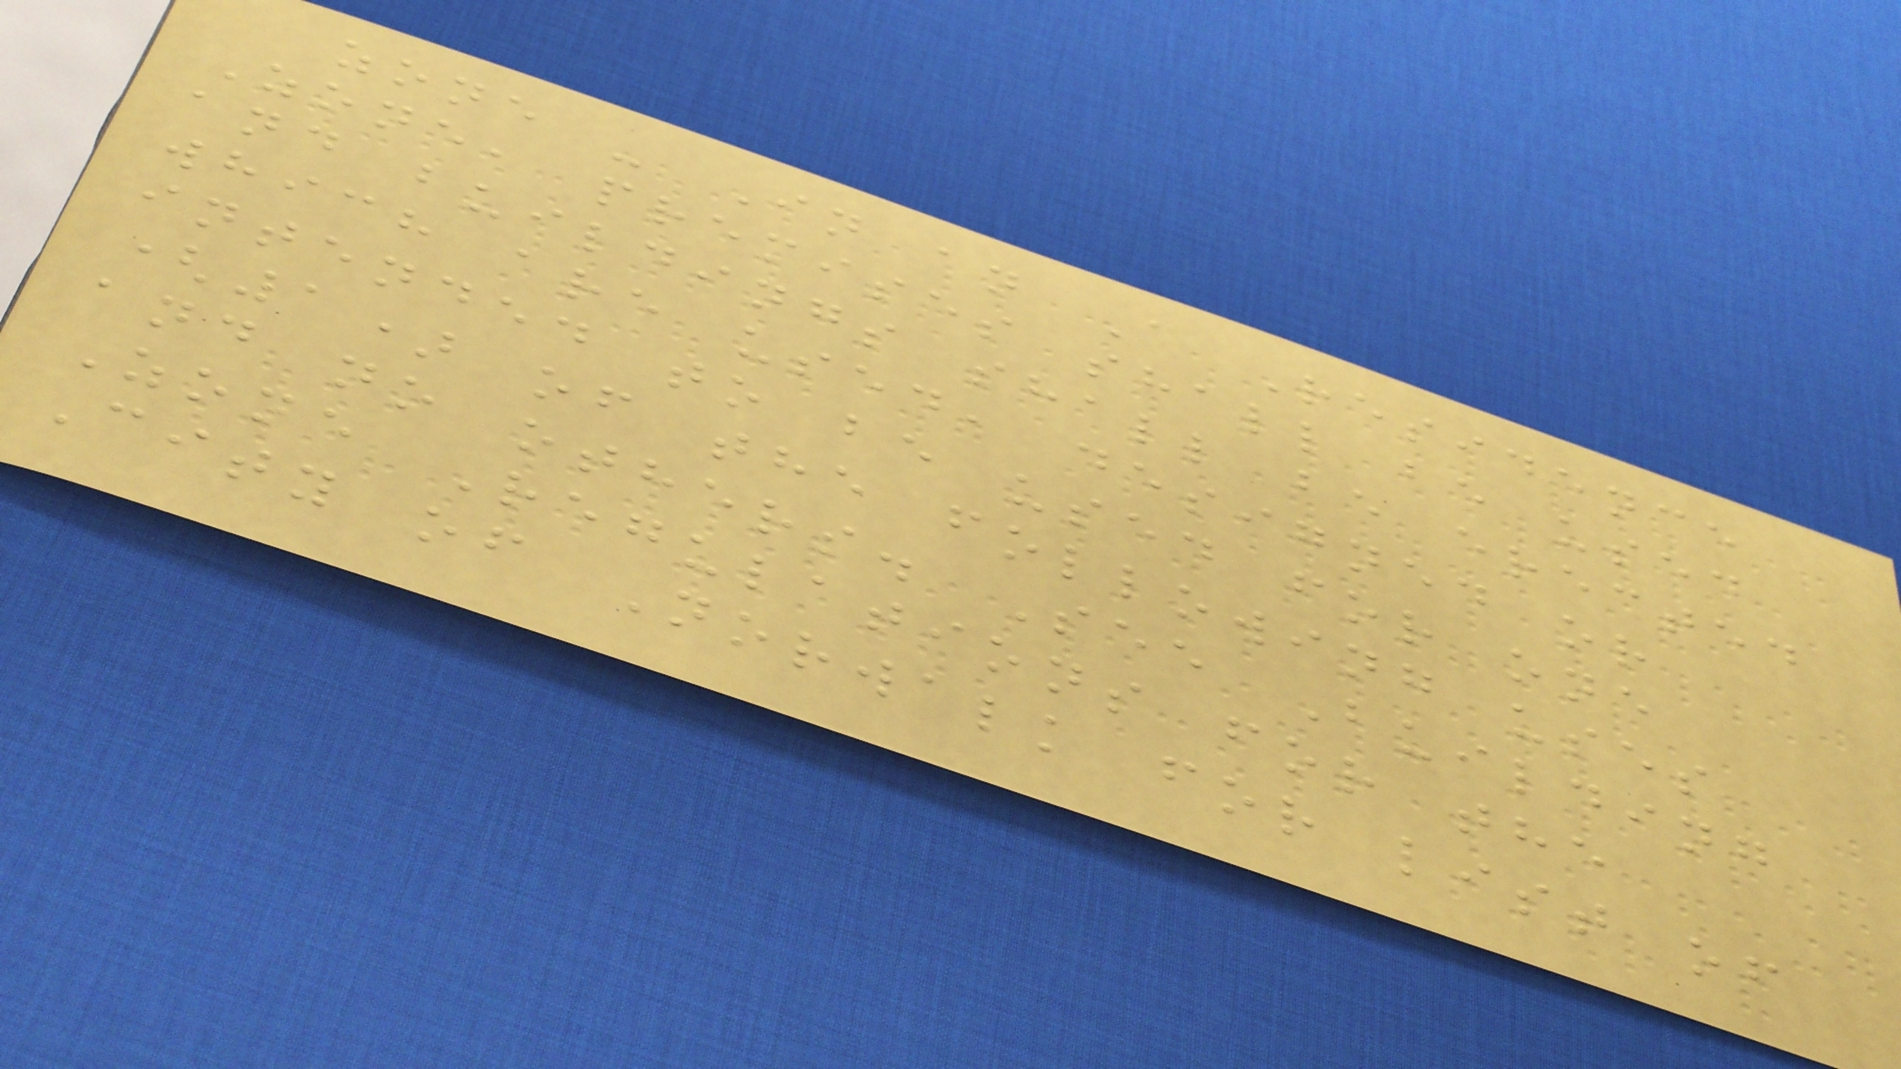zone - In an A Residence
Zone, premises shall be used
and buildings shall be erected
which are used, designed or
intended to be used for one
(1) of the following uses
and no others. See Building
Zone Regulations for the
City of Norwalk for list of
